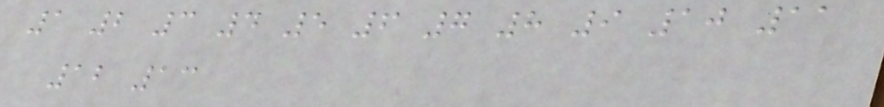1 2 3 4 5 6 7 8 9 10 11
12 13
